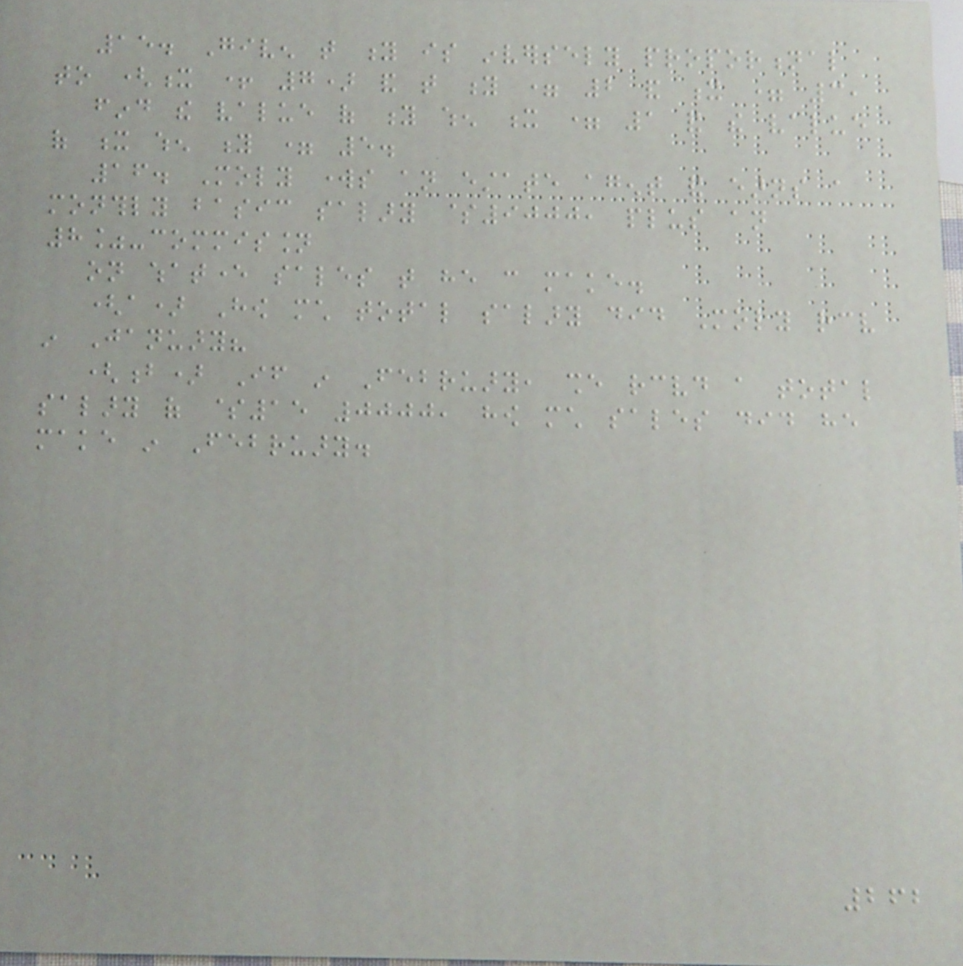15. Given that y is inversely proportional
to (x + 7) and that y = 2 and x = 3,
find the value of y when x = 1 and the value
of x when y = 5.
16. Moly works an estate agent and earns a
monthly basic salary $9000, plus an
8%-commission
on whatever sales that he can make.
(a) How much total salary did Moly receive
in January?
(b) If in February, she received a total
salary of $15 0000, how much sales did he
make in February.
262
